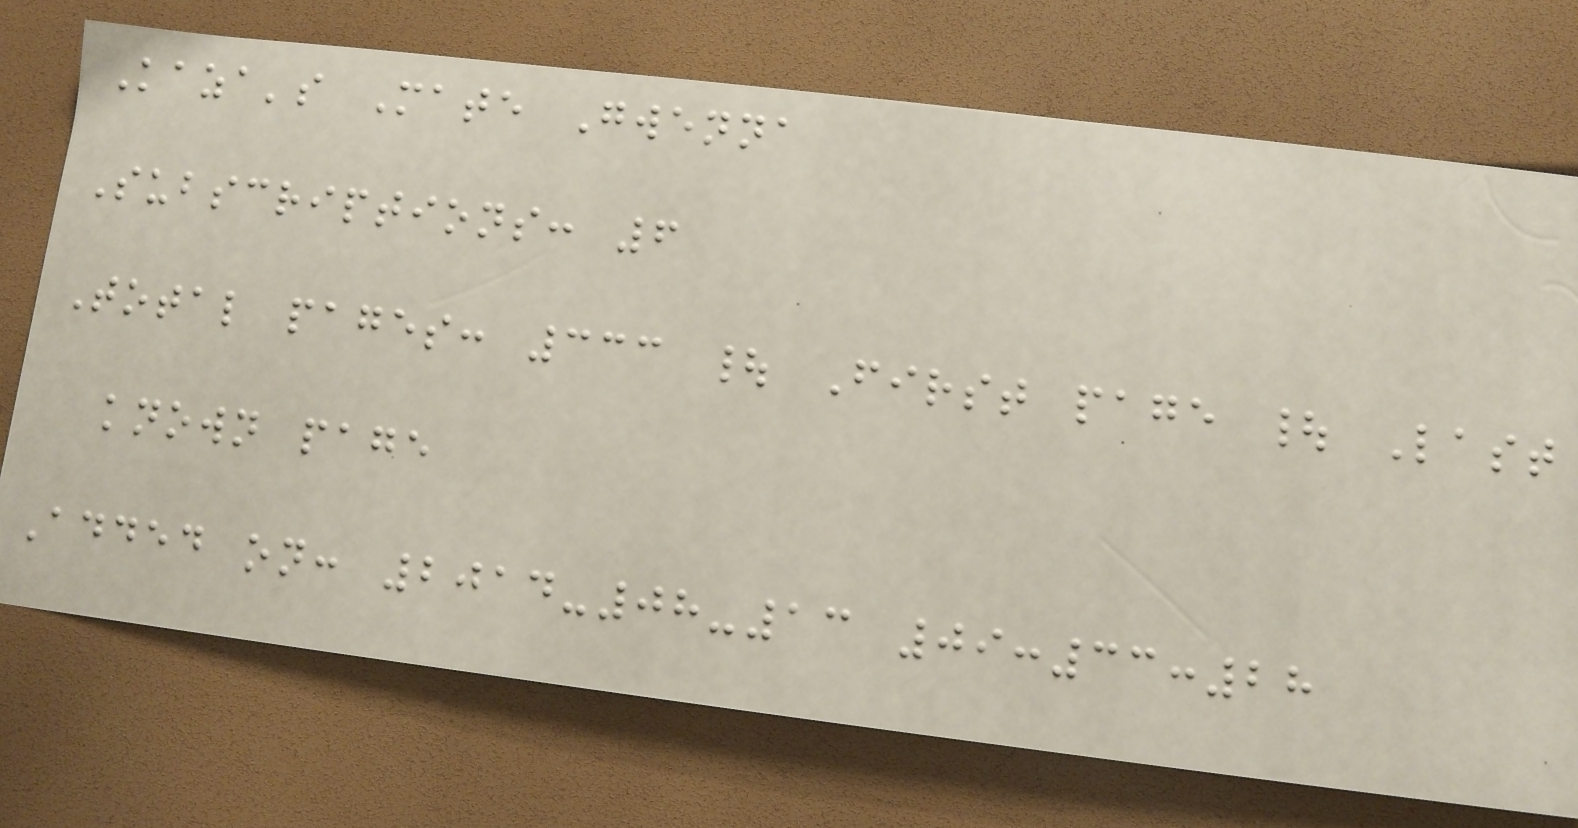Kaza's Mate Gwenna
Subscriptions: 6
Total pages: 333 | First page | Last
known page
Added on: 2014-08-13 09:33:28
